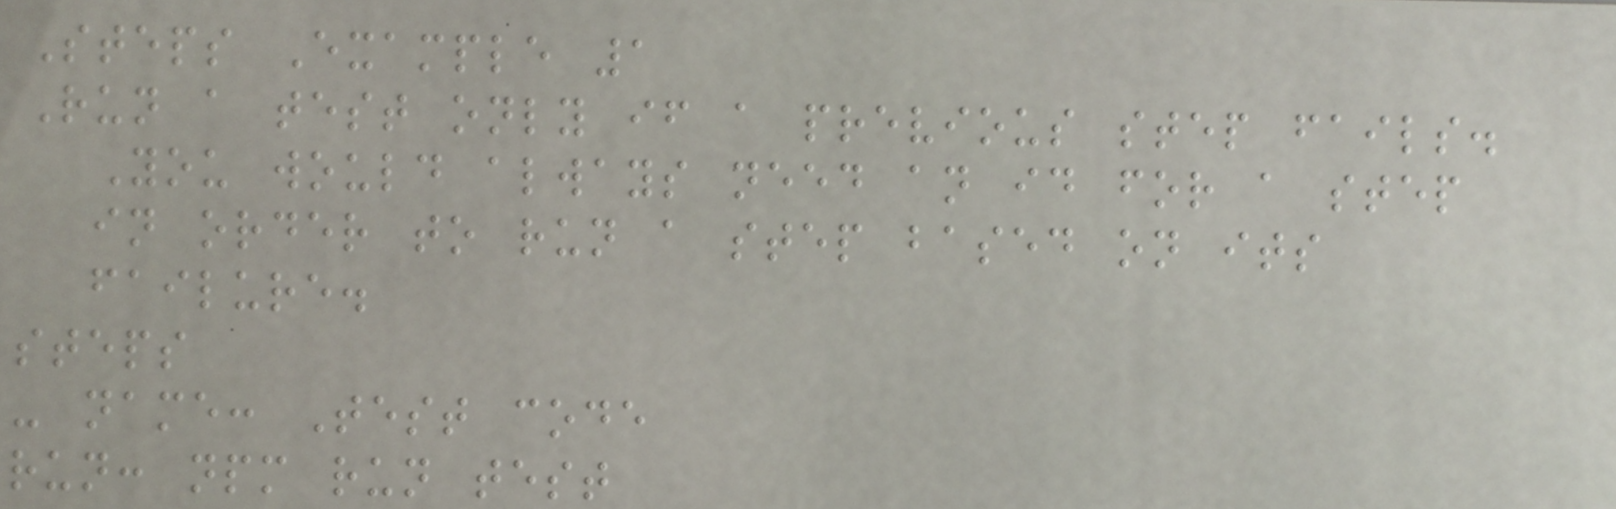Steps Example 1
Run a test only if a previous step fails.
You would always need an id for a step
in order to run a step based on its
failure.
steps
- name: Test code
run: npm run test
